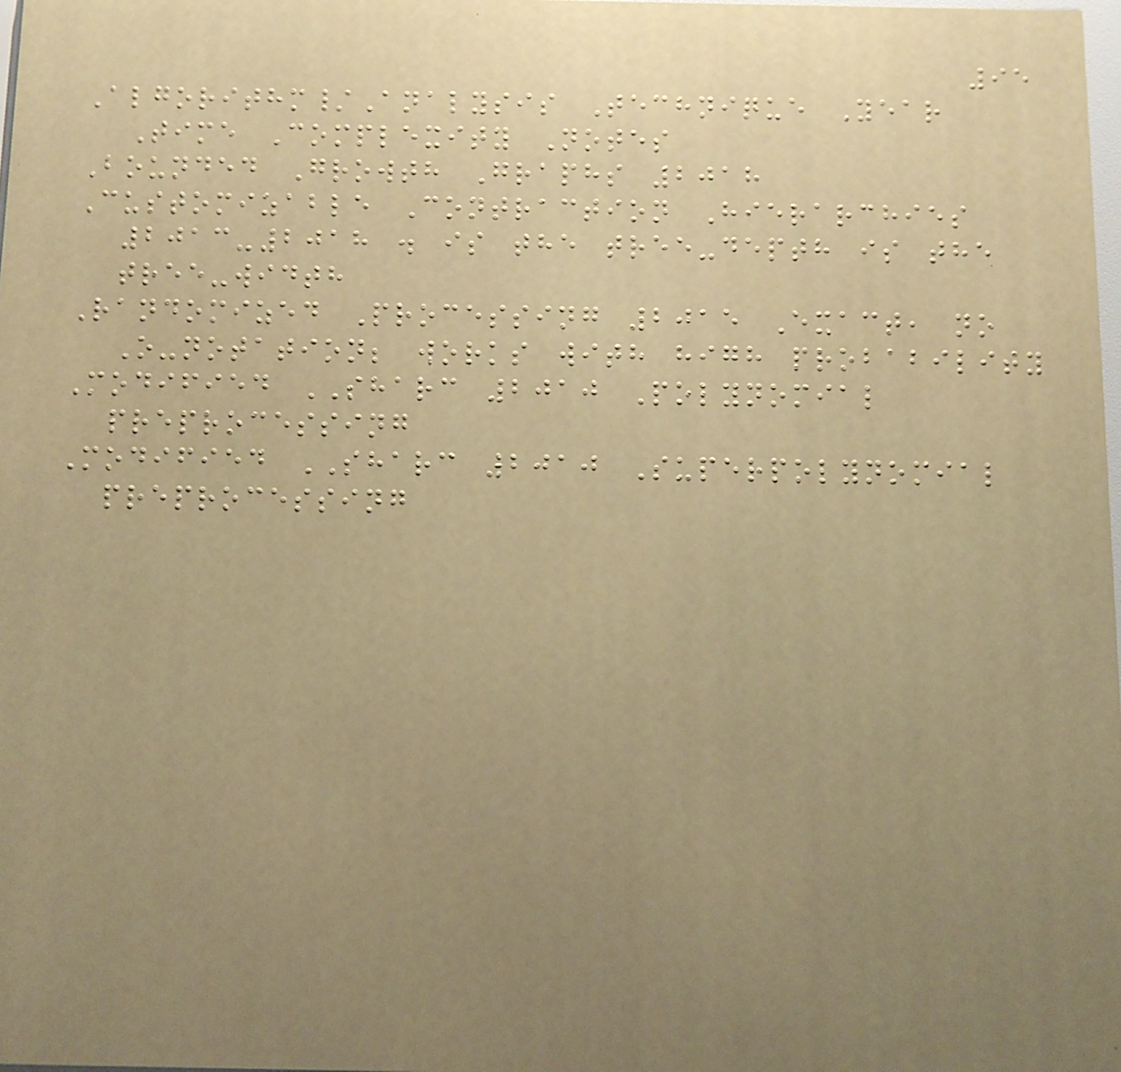95
Algorithm/Analysis Technique Year
Time Complexity Notes
Bounded Growth Graphs 2018
Customizable Contraction Hierarchies
2013-2018 . is the tree-depth is the
tree-width
Randomized Processing 2015 Exact, no
O-notation; works with high probability
Modified SHARC 2010 Polynomial
preprocessing
Modified SHARC 2010 Superpolynomial
preprocessing
